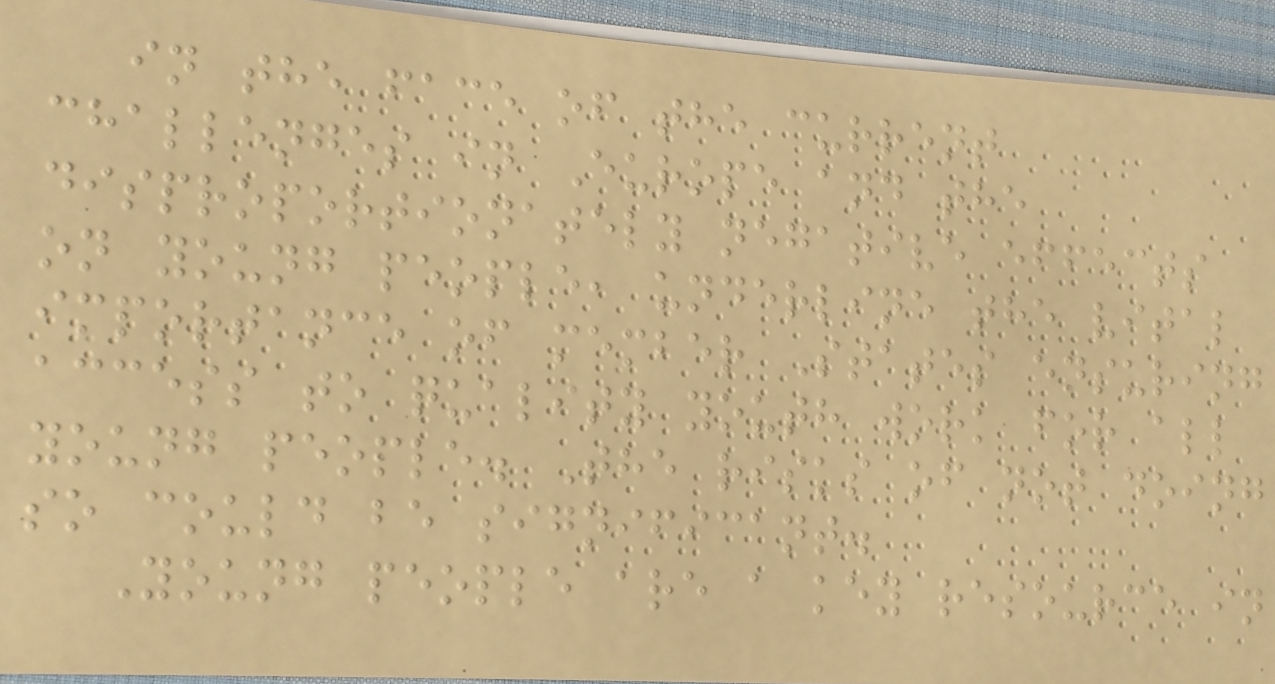in the face of the current
challenges in Europe and the
disproportionately negative effects
on young people, underline the vital
importance of member States ensuring
access to quality youth work for all
young people. The risks of not doing
so could be significant.
Young people are a key resource in
